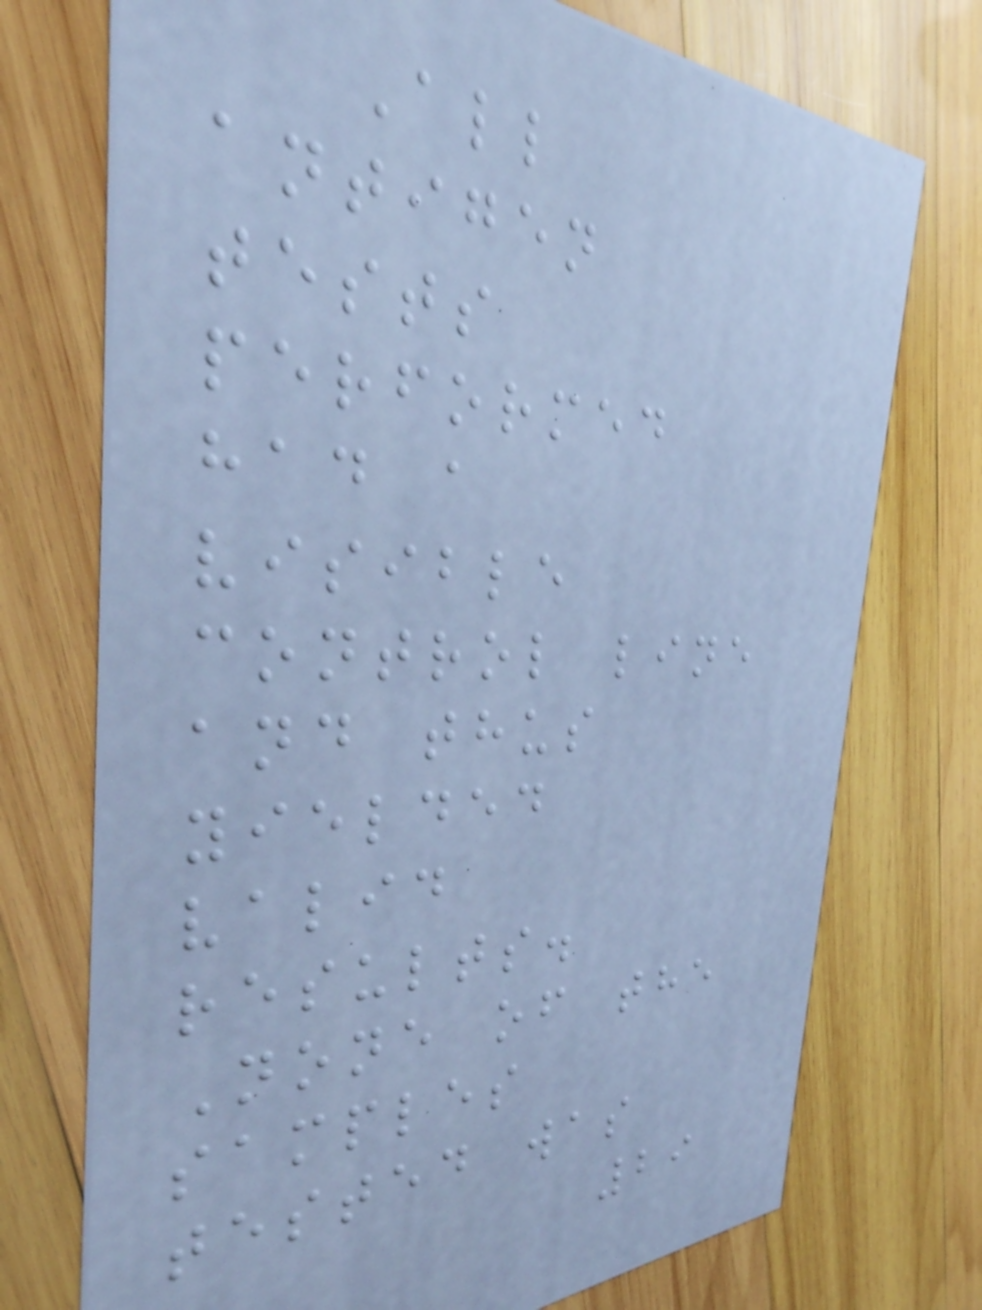All
antigen
tests
performed
had a
visible
control line
and thus
yielded
valid
results.
None of the
samples
tested was
29
